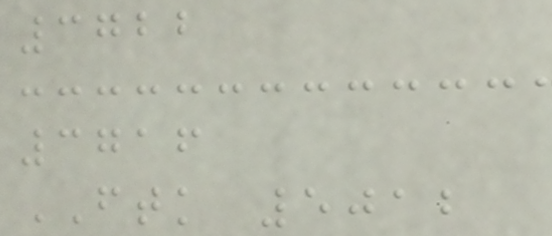3722
3716
FTK 5012
